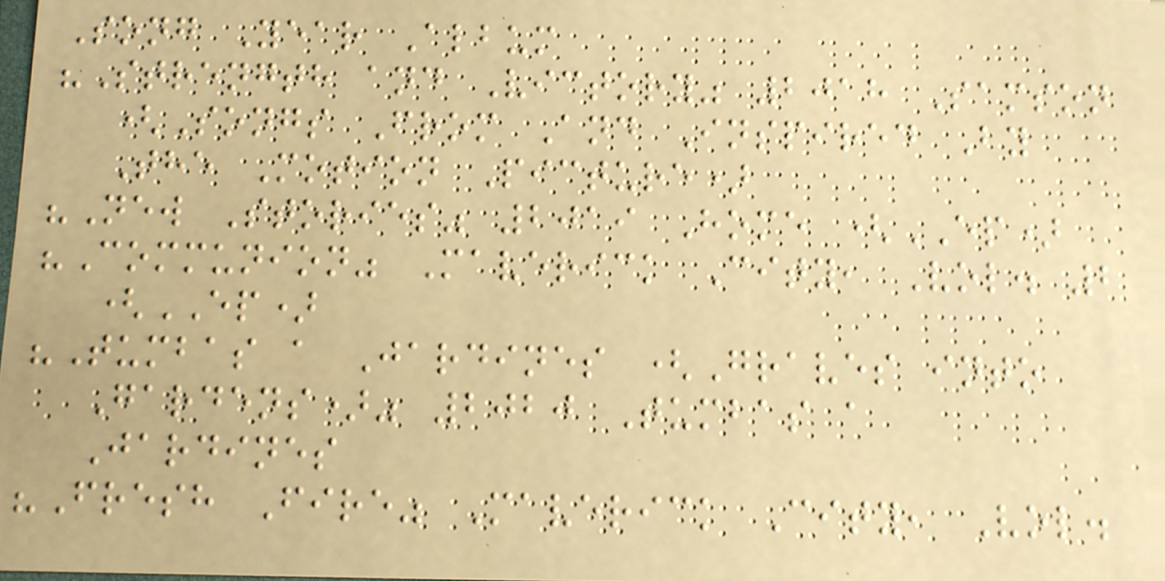Song Year Album
"Strength and Victory" 2018 Samson
(Songs From And Inspired By
The Motion Picture)
"New Stories" 2019 Home (EP)
"Communion" Maverick City, Vol. 2
(EP)
"Tumbas a Jardines (Graves into
Gardens)" 2020 Tumbas a
Jardines
"Fresh Fire" Maverick City, Vol.
